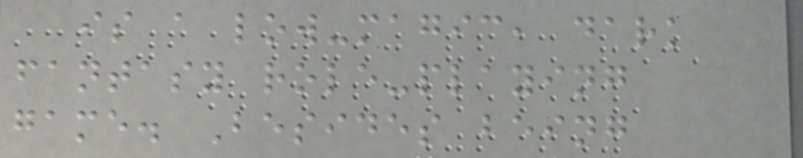is a low-magic, dark
fantasy role-playing
game. Besides being
